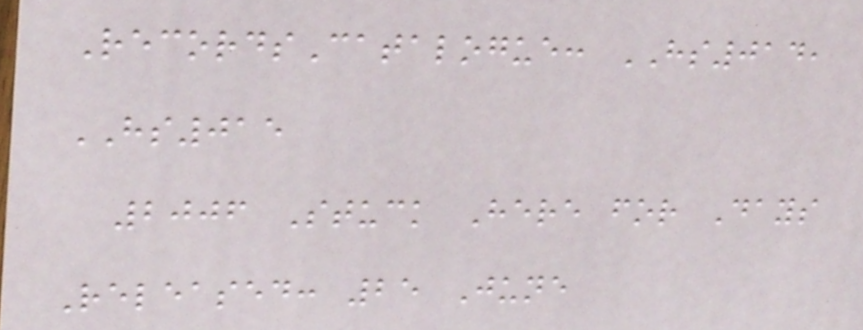RecordsCatalogue: HS014,
HS015
2006 Stuck Here for Days
Released: 25 June
